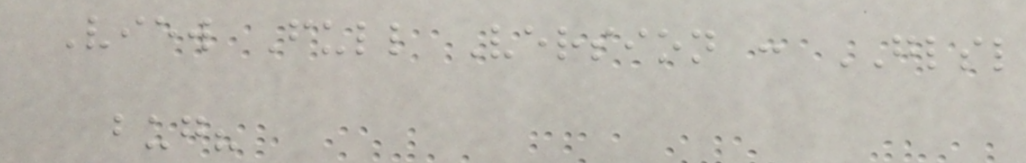View Full Version : GLSL
bug?
